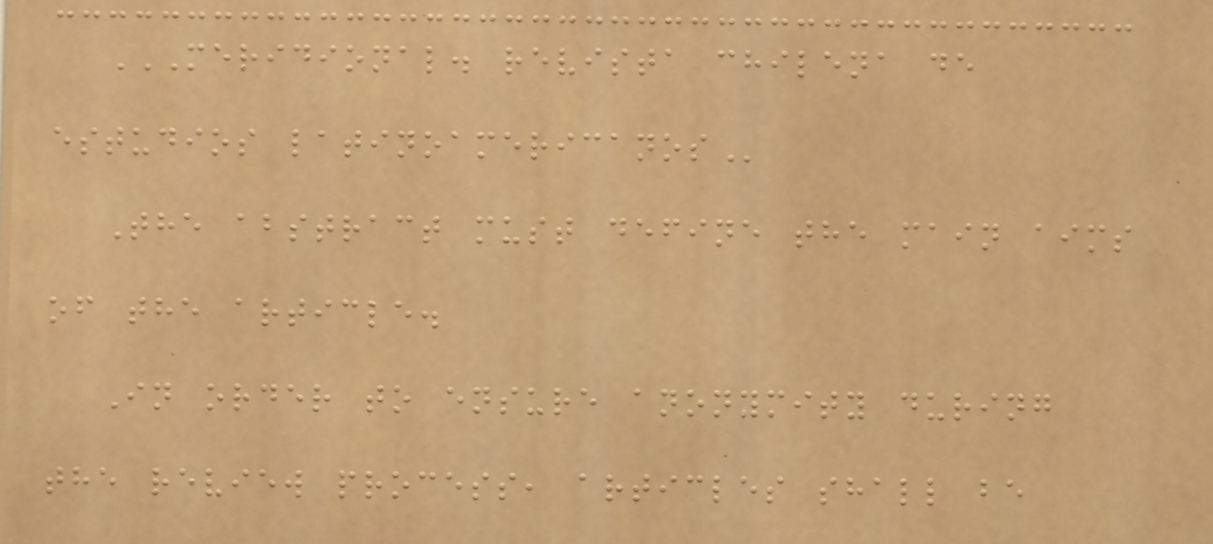MERIDIONAL. REVISTA CHILENA DE
ESTUDIOS LATINOAMERICANOS
The abstract must define the main aims
of the article.
In order to ensure anonymity during
the review process, articles shall be
